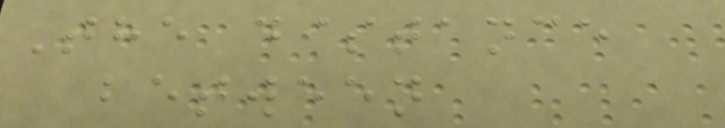The distance
between
